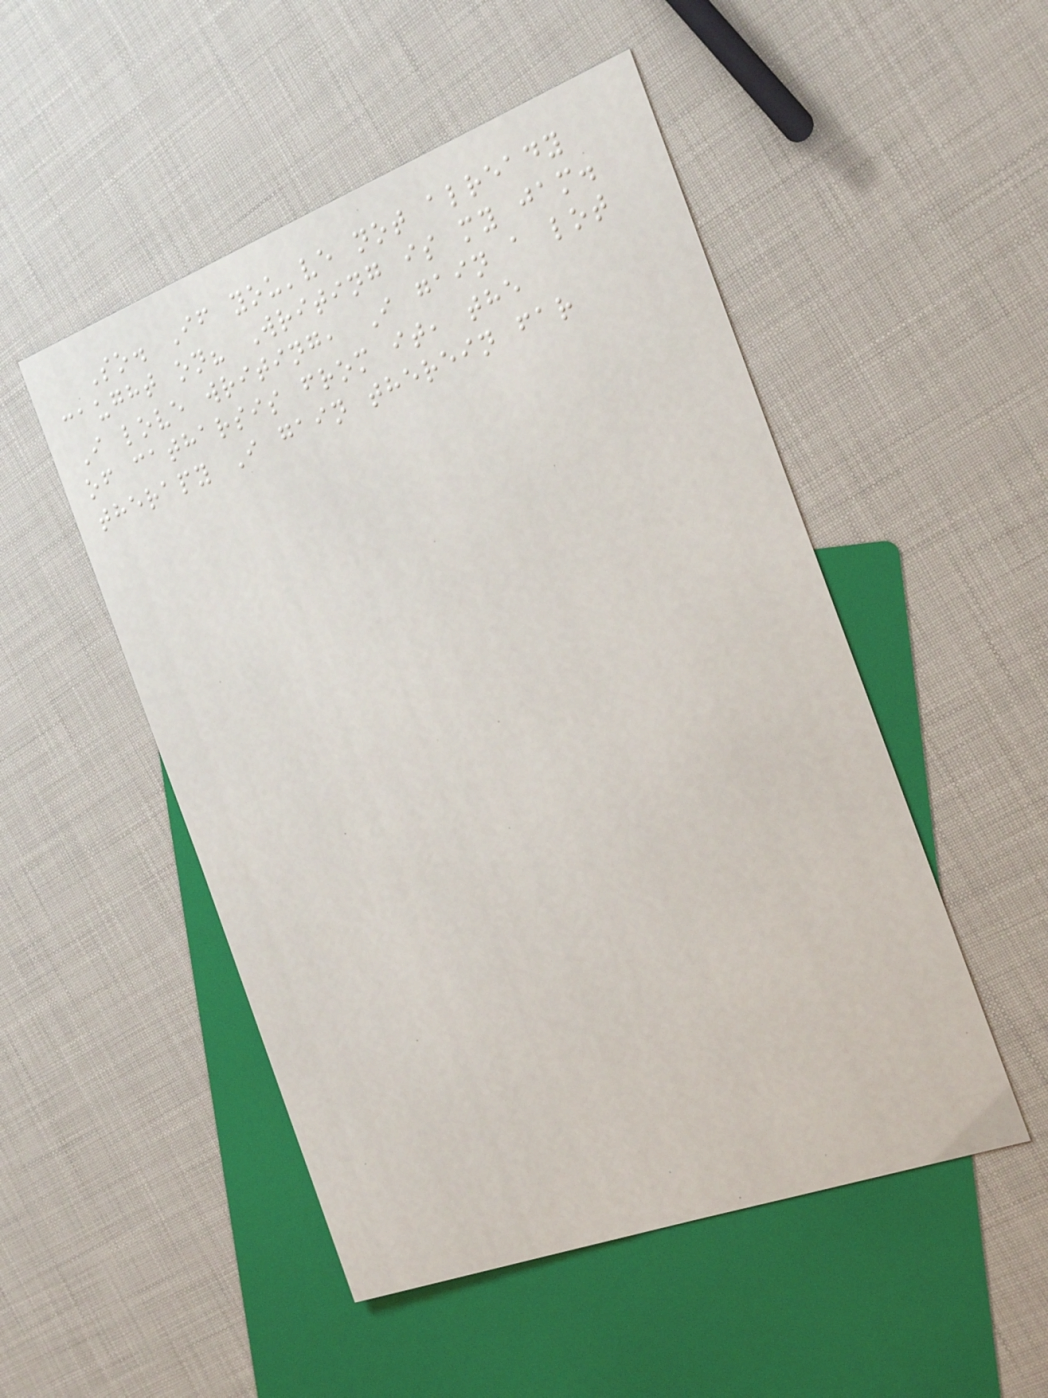So. If you've not already
caught on? Writing is my jam.
I love writing, I gain a lot
of catharsis from it, the
therapy I gain therein far
